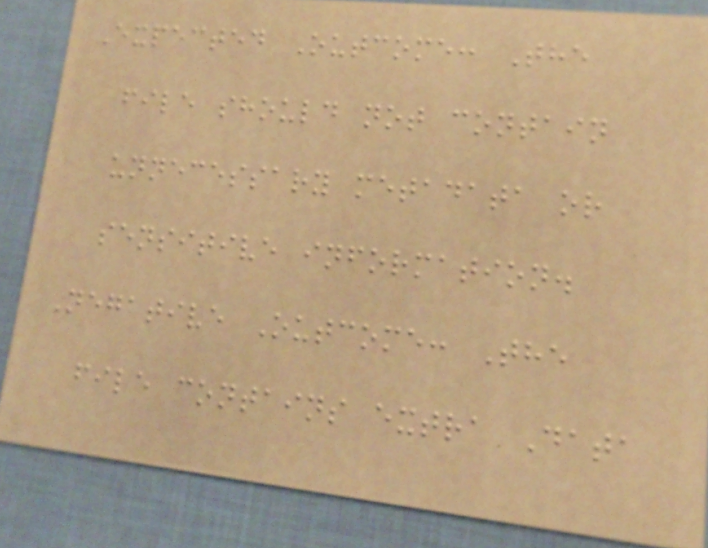Expected Outcome: The
file should not contain
unnecessary metadata or
sensitive information.
Negative Outcome: The
file contains extra Data
